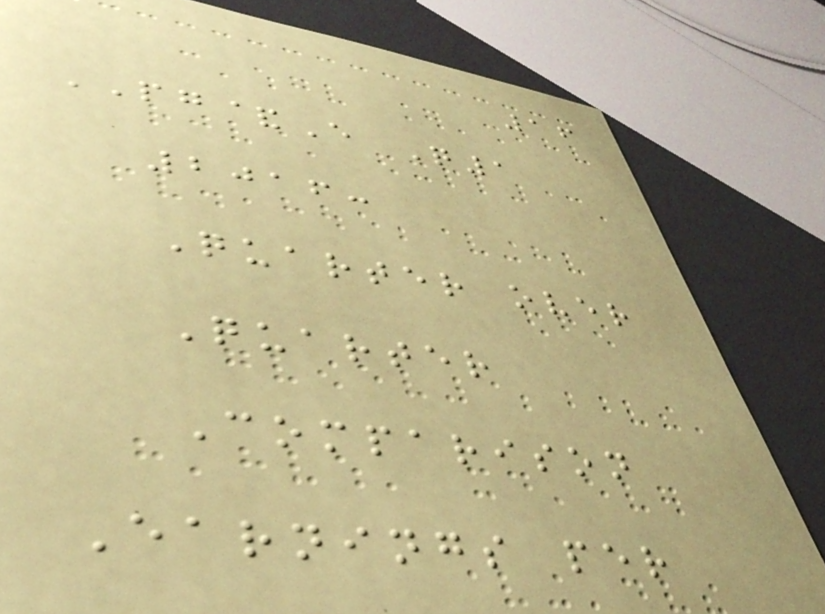16
PG&E Q1
2016:
Quarter over
Quarter
Comparison
Earnings per
